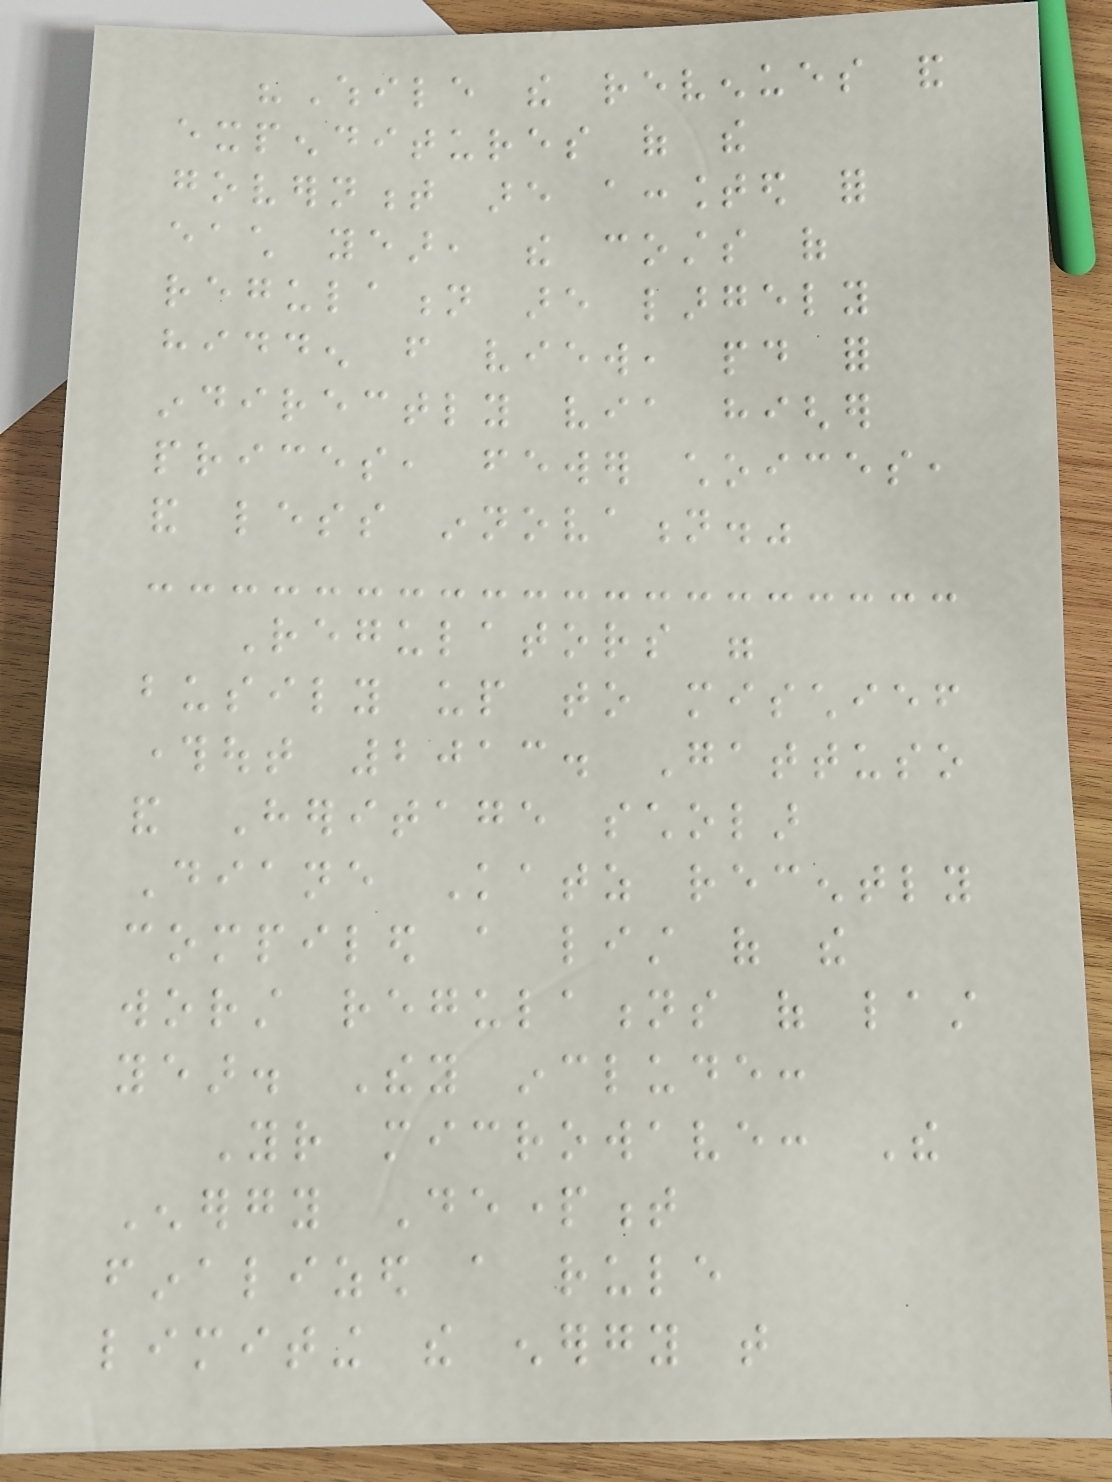"While the revenues and
expenditures of the
government are accounted for
each year, the costs of
regulation are largely
hidden from view, paid for
indirectly via higher
prices, fewer choices,
and less innovation."
Regulators were
busily up to mischief
throughout 2013. Gattuso
and Heritage scholar
Diane Katz recently
compiled a list of the
worst regulations of last
year. They include:
Your microwave: The
Energy Department
finalized a rule
limiting the energy that
